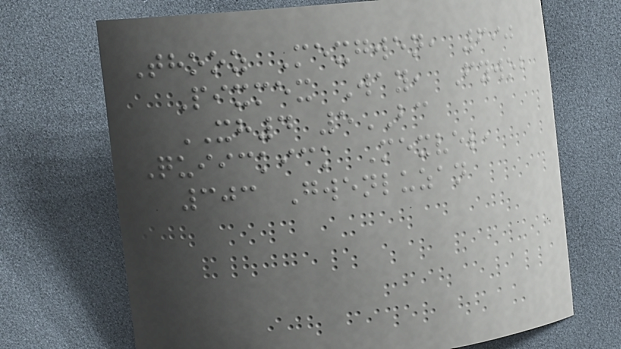Thooz Mexgwen, 690
Pixmex Way, Fywob
XH4 5BC
Quiickick Mexvel,
303 Gwenluzan
